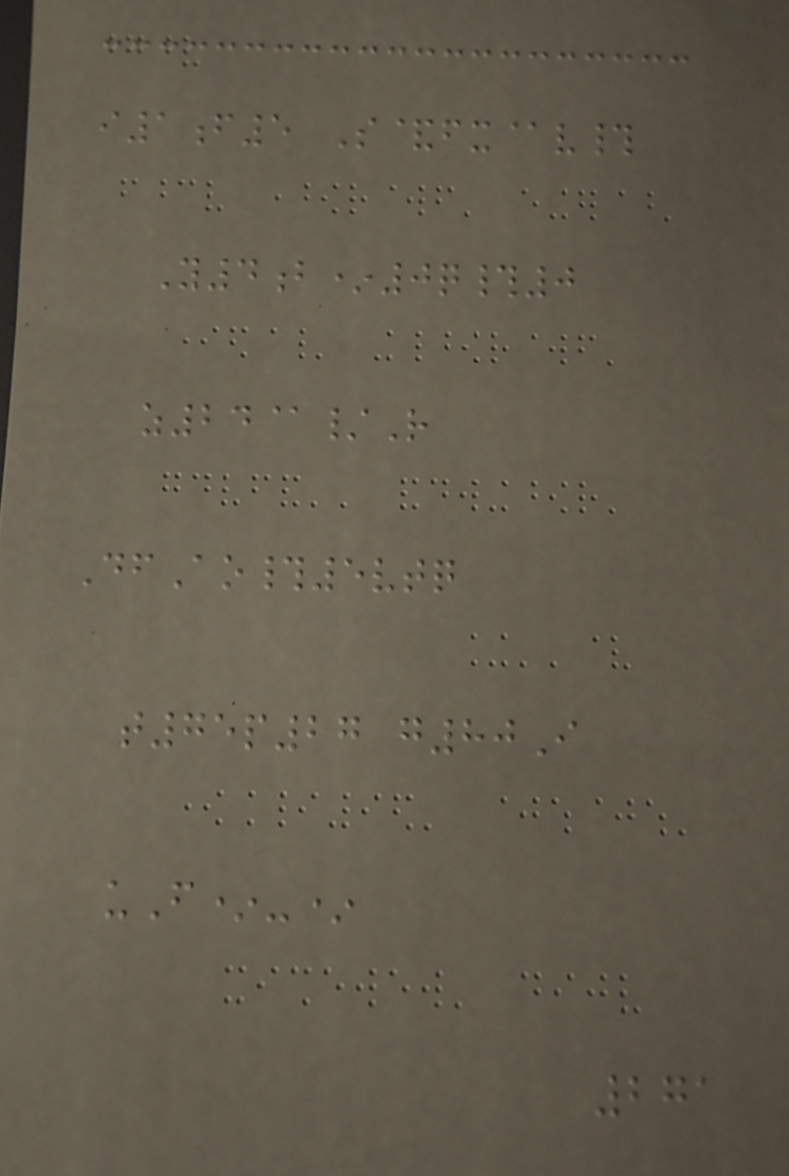i1f5 S&fx@v#
Y4b*0q#0
z24@/R
DfAo#5vtq
t75p27 g80I
uF*-*
271
